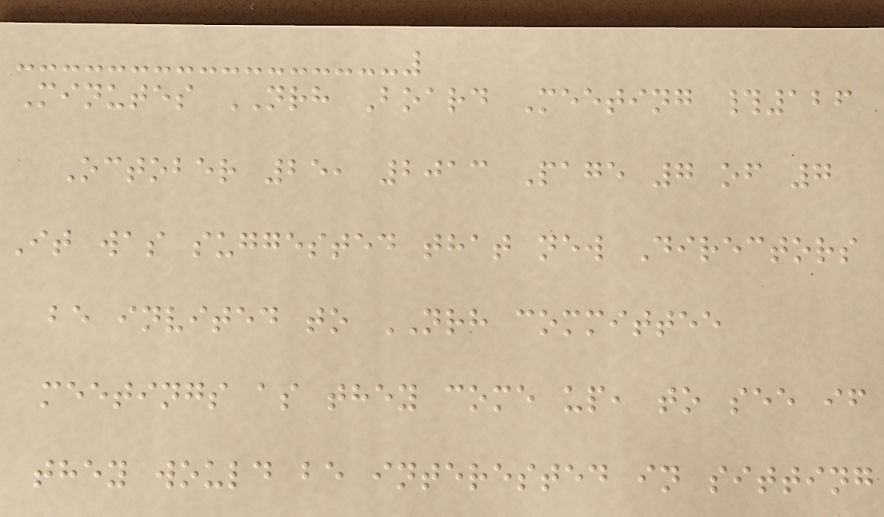Minutes NRH Board Meeting #126
October 25, 2013 Page 7 of 7
It was suggested that new Directors
be invited to NRH committee
meetings as they come up, to see if
they would be interested in sitting
